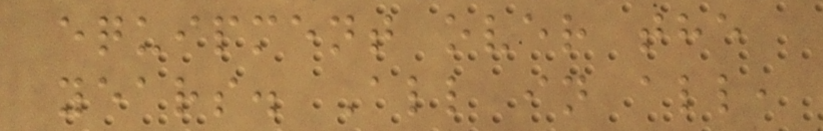equipment over the
years. All in all,
